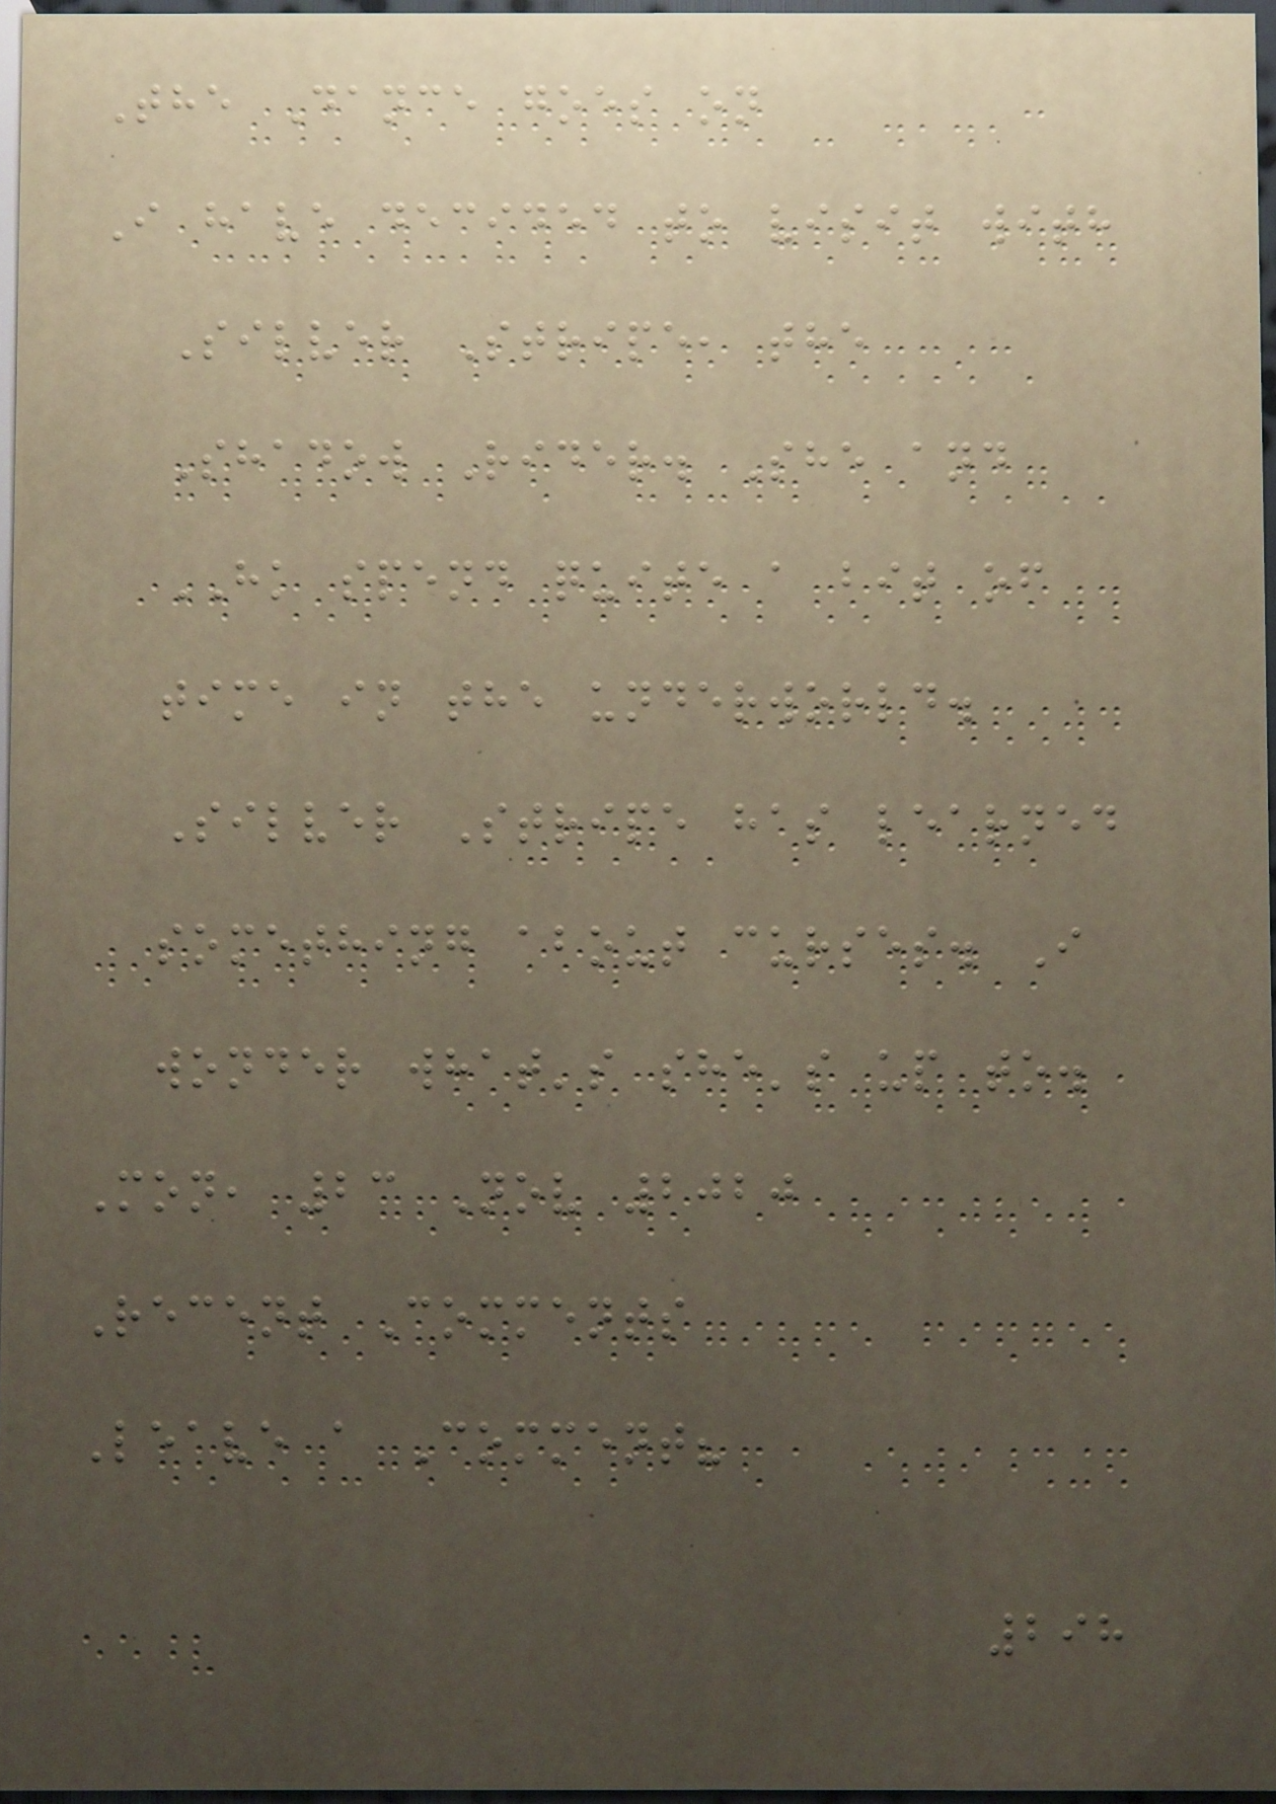The Dance goes on
I have decided to visit with
Silver Stripe, the
Shadow Rider. She and
HK spend quite a bit of
time in the underworld.
Silver Stripe has learned
something about curses. I
wonder what's she's up to.
Mon, 23 Nov 2020
Recent Comments
Leave a Comment?
298
